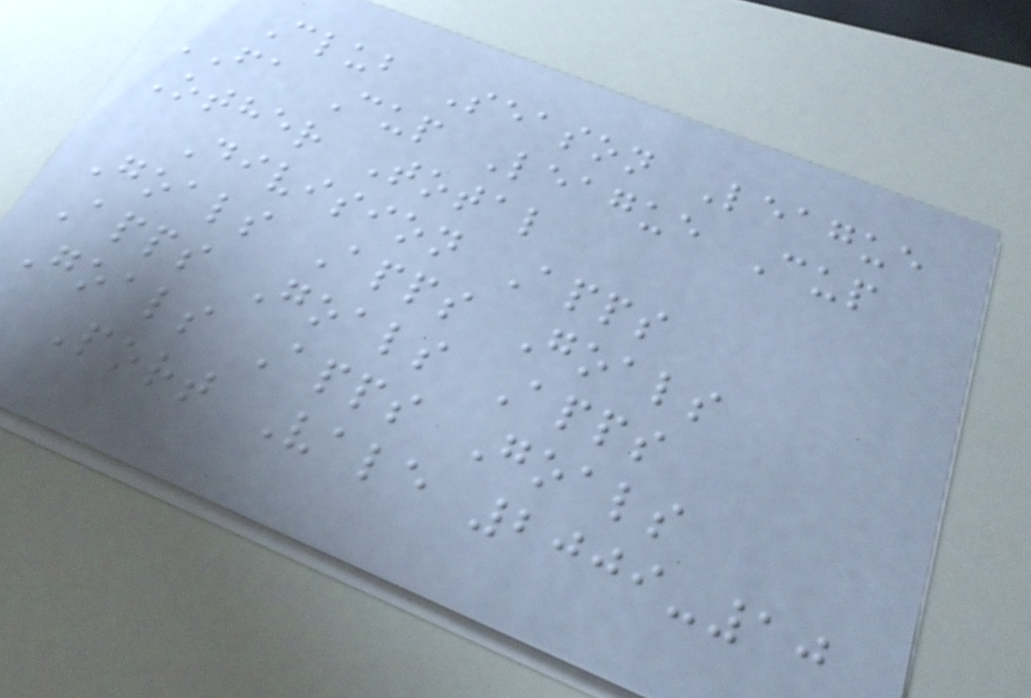Club Season League
FA Cup League Cup
Other Total
Division Apps
Goals Apps Goals
Apps Goals Apps
Goals Apps Goals
Port Vale 2009-10
